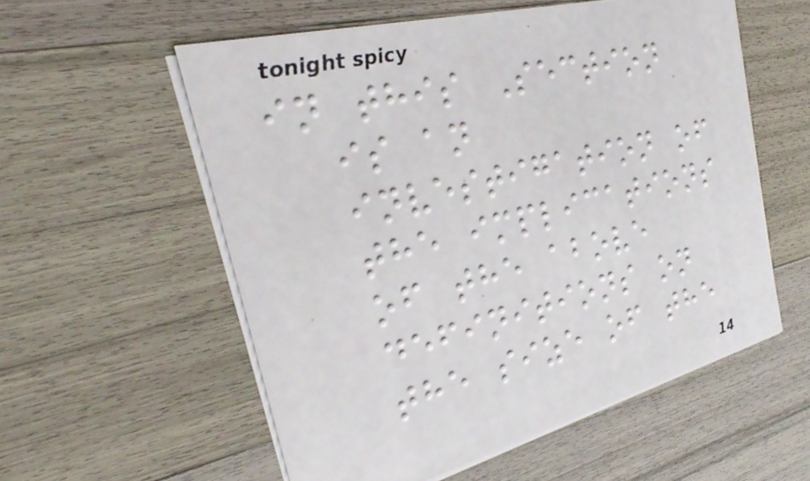in this Section
is an
investigation of
the implications
of the above
definitions on
the size of the
